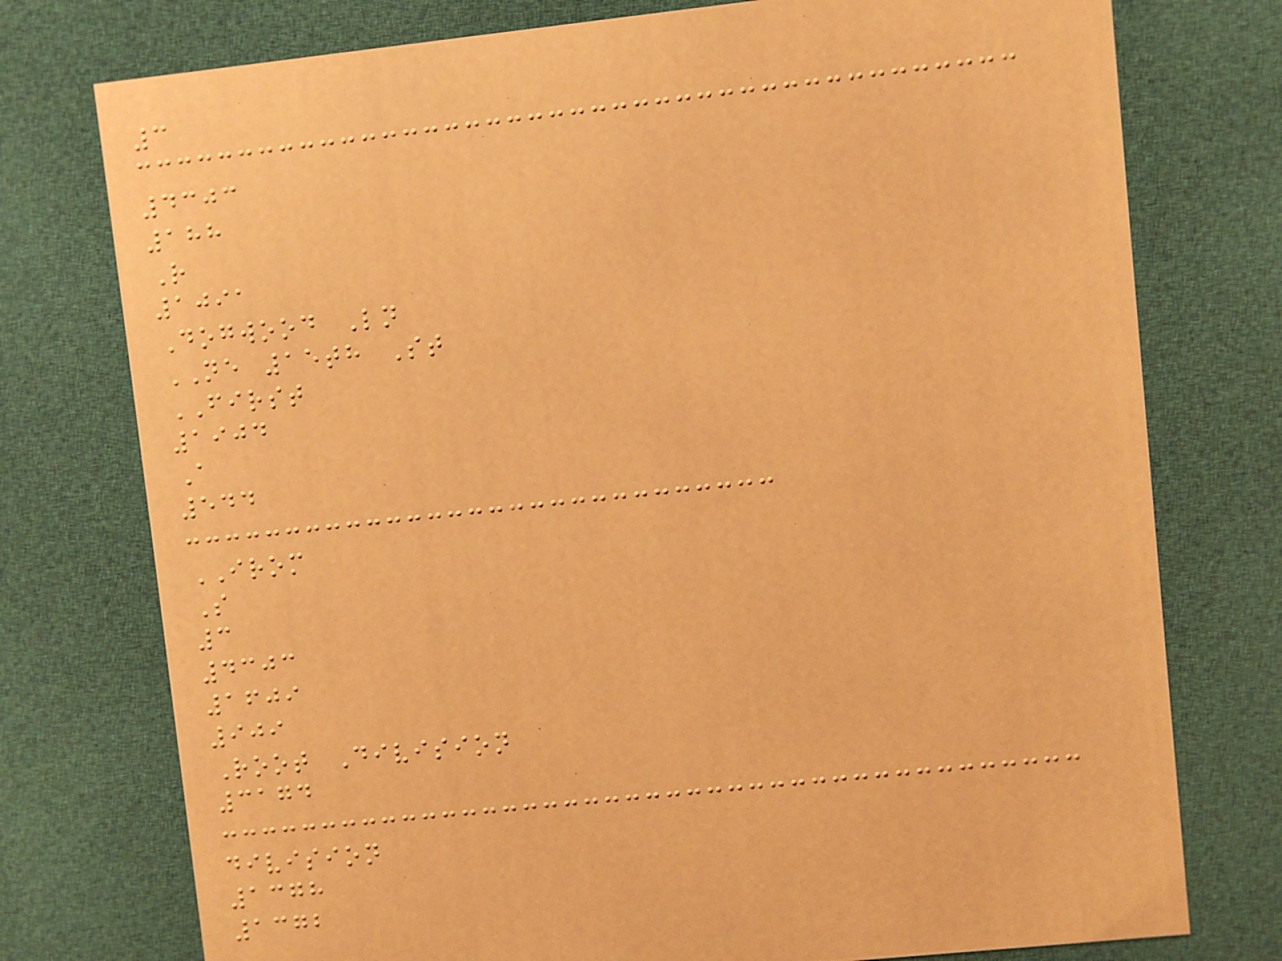3
4303
188
R
1091
Dogwood Ln
NE 15th St
FIRST
1904
A
544
IROM
S
3
4303
1609
909
Root Division
3174
division
1378
1372
